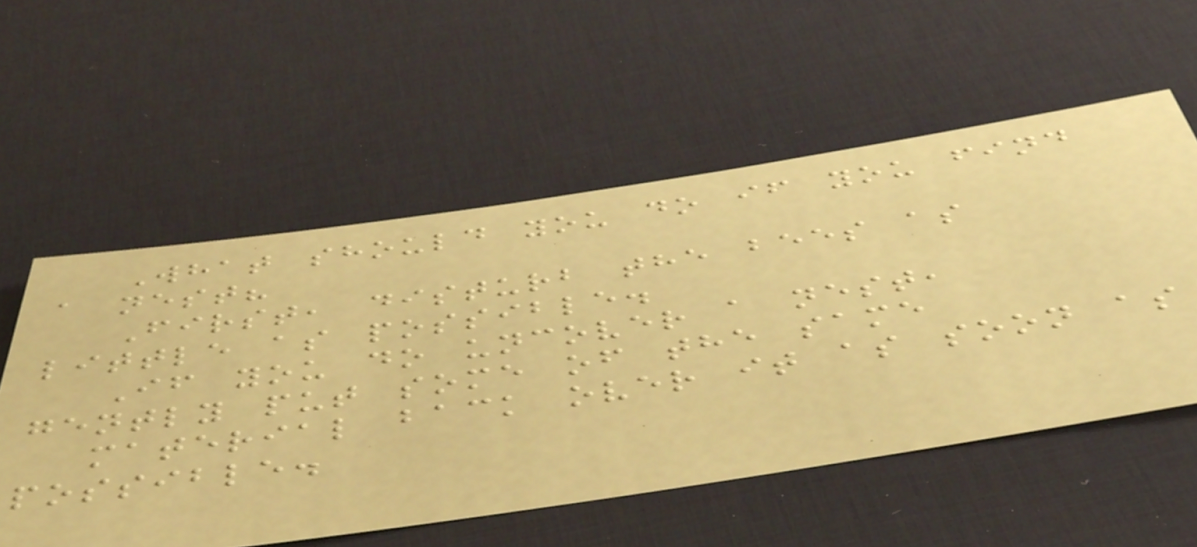What should you do if you find
a nest?
First, disturb the bees as
little as possible.
If you do uncover a nest,
gently put some of the same
material back over it as soon as
possible.
